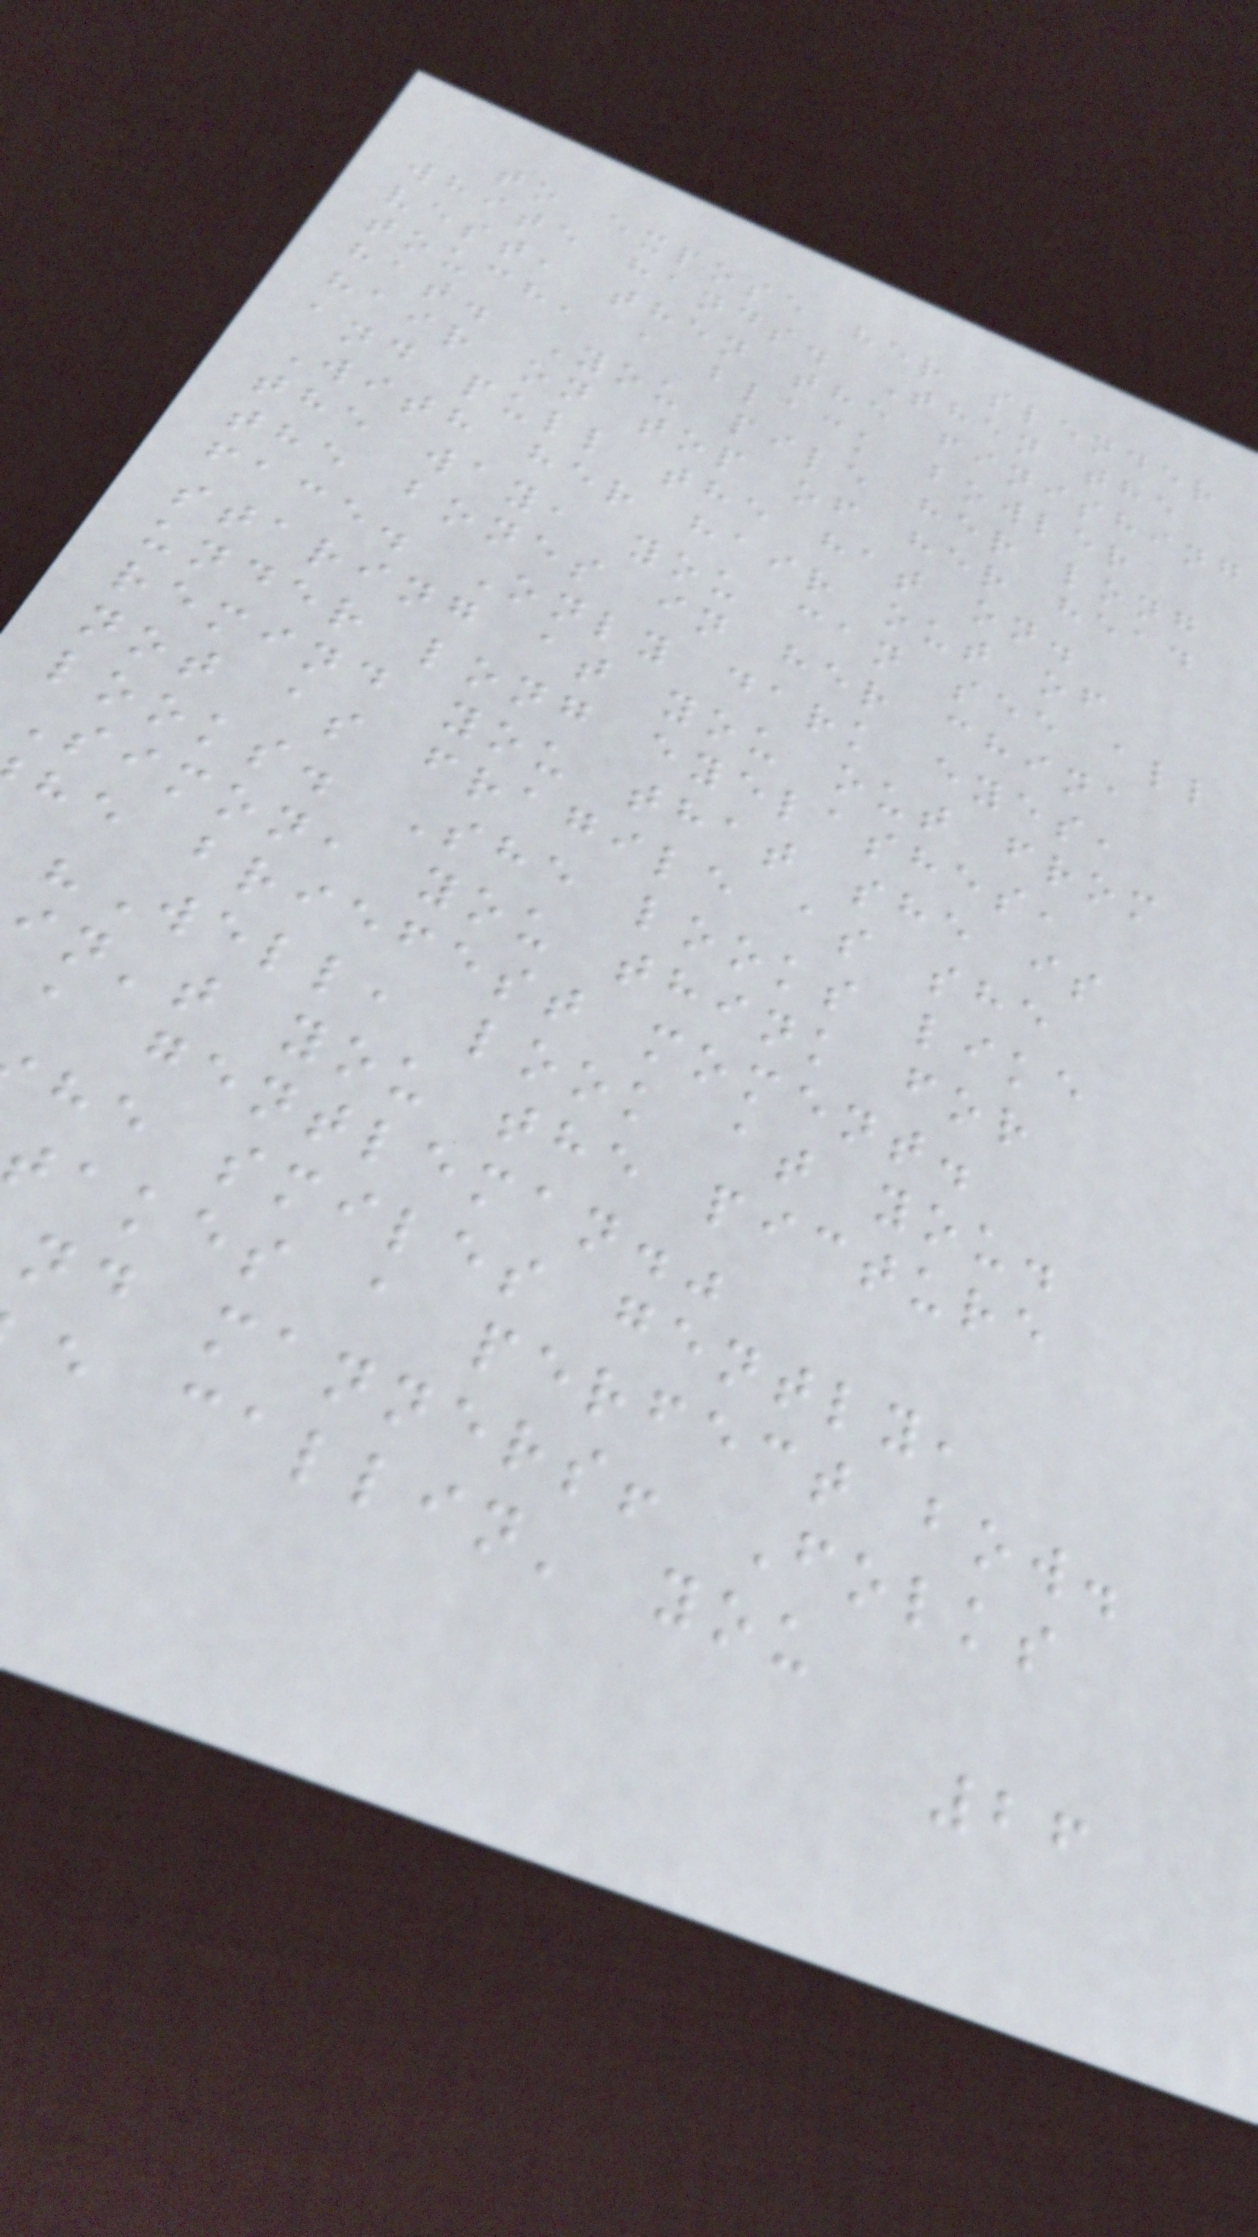to expose her slender
white hands. Then the
vest, then the finishing
touch, a black bowler
hat. You pile her long
hair on top of her head
and pull the hat on.
With her hair out of
the way, you can see all
the bones in her china
face. Only dark eyes,
staring at you out from
under long eyelashes,
remind you that she is
not as fragile as she
looks. She looks like
Simon, you think for
he briefest moment.
"Well, look at you.
in't you the picture
a gentleman."
he smiles gently,
takes a perfect bow.
nd manners! Folks
e callin' you
26
